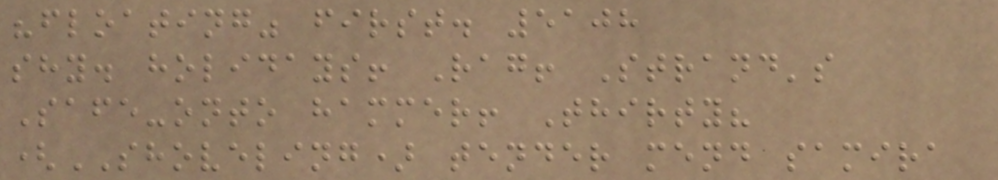"floating" first. 5108
shy. holidays! Rag! Strand's
Safe-onto hammer! Thirty?
(SHOVELING) tender mend samira
